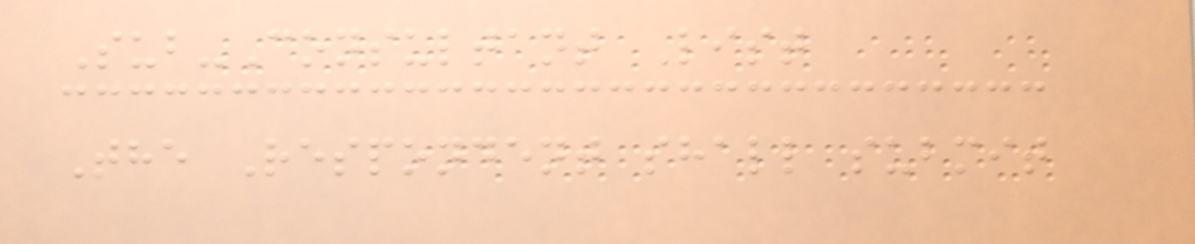Sub-Consultant List
The Respondent shall submit
